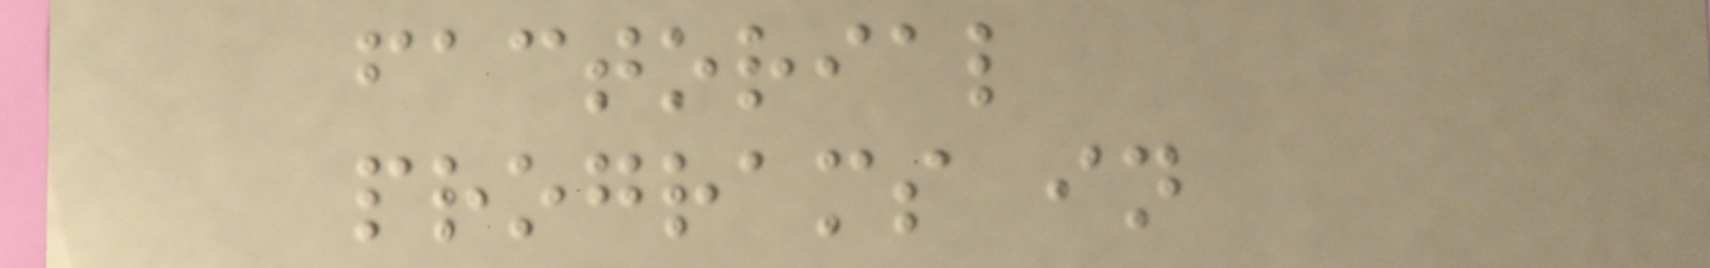factorial
programs in
